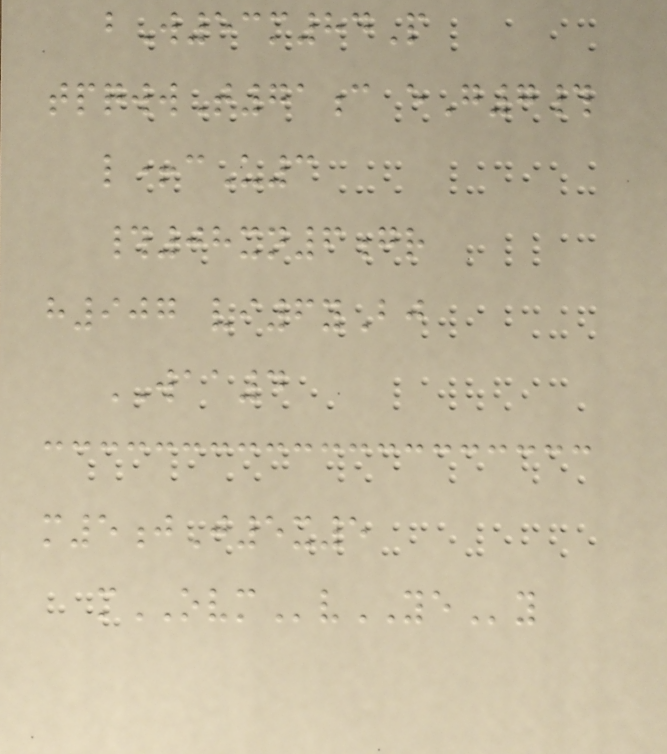bW53m84P
tpqwwT71c eG7#
l+cU3
#08xn6gr
h907 vi6yBj
WAA4
m5jJ5x5
mOVMvYEy
